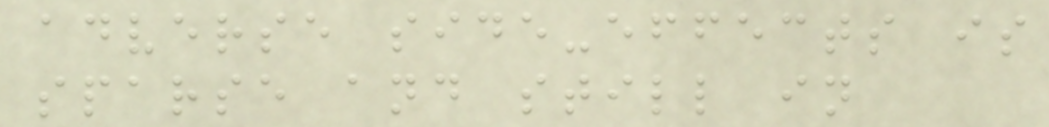adverse side-effects is
sparse and still in
